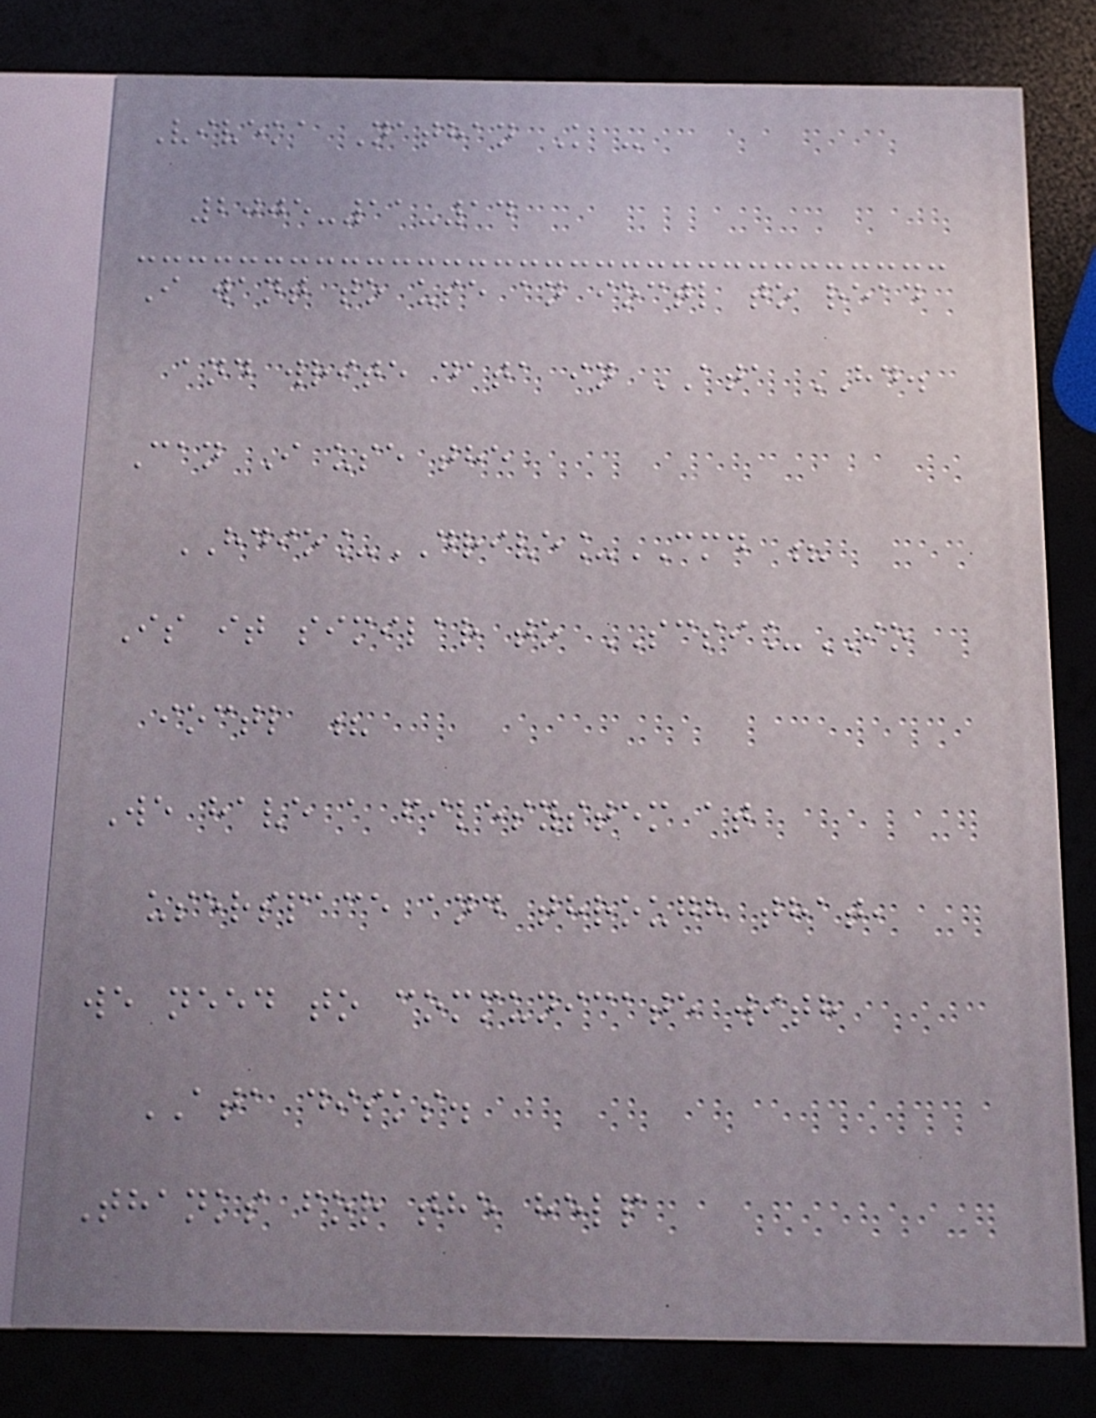Viveka Nathan K -
2005-11-14
I want to use an ioctl to read
and write data in ATA HD.
Can I use the
HDIO_DRIVE_CMD ?
Is it similar to SCSI_IO
ioctl ?
We have a filesystem at
userspace and through that,
we need to communicate with
ATA disks.
Thanks for the help
